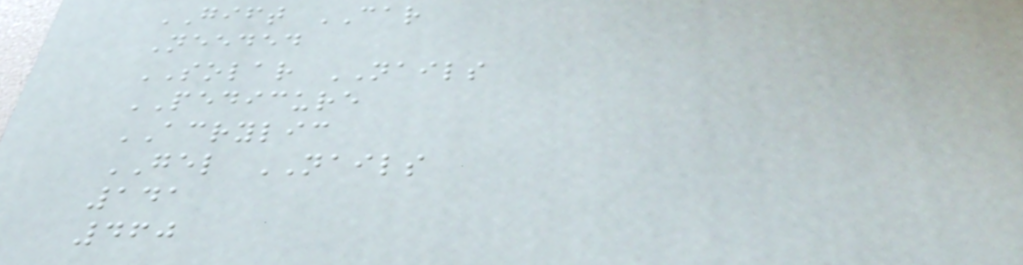GIFT CAR
Needed
SOLAR NAILS
PEDICURE
ACRYLIC
GEL NAILS
141
460
